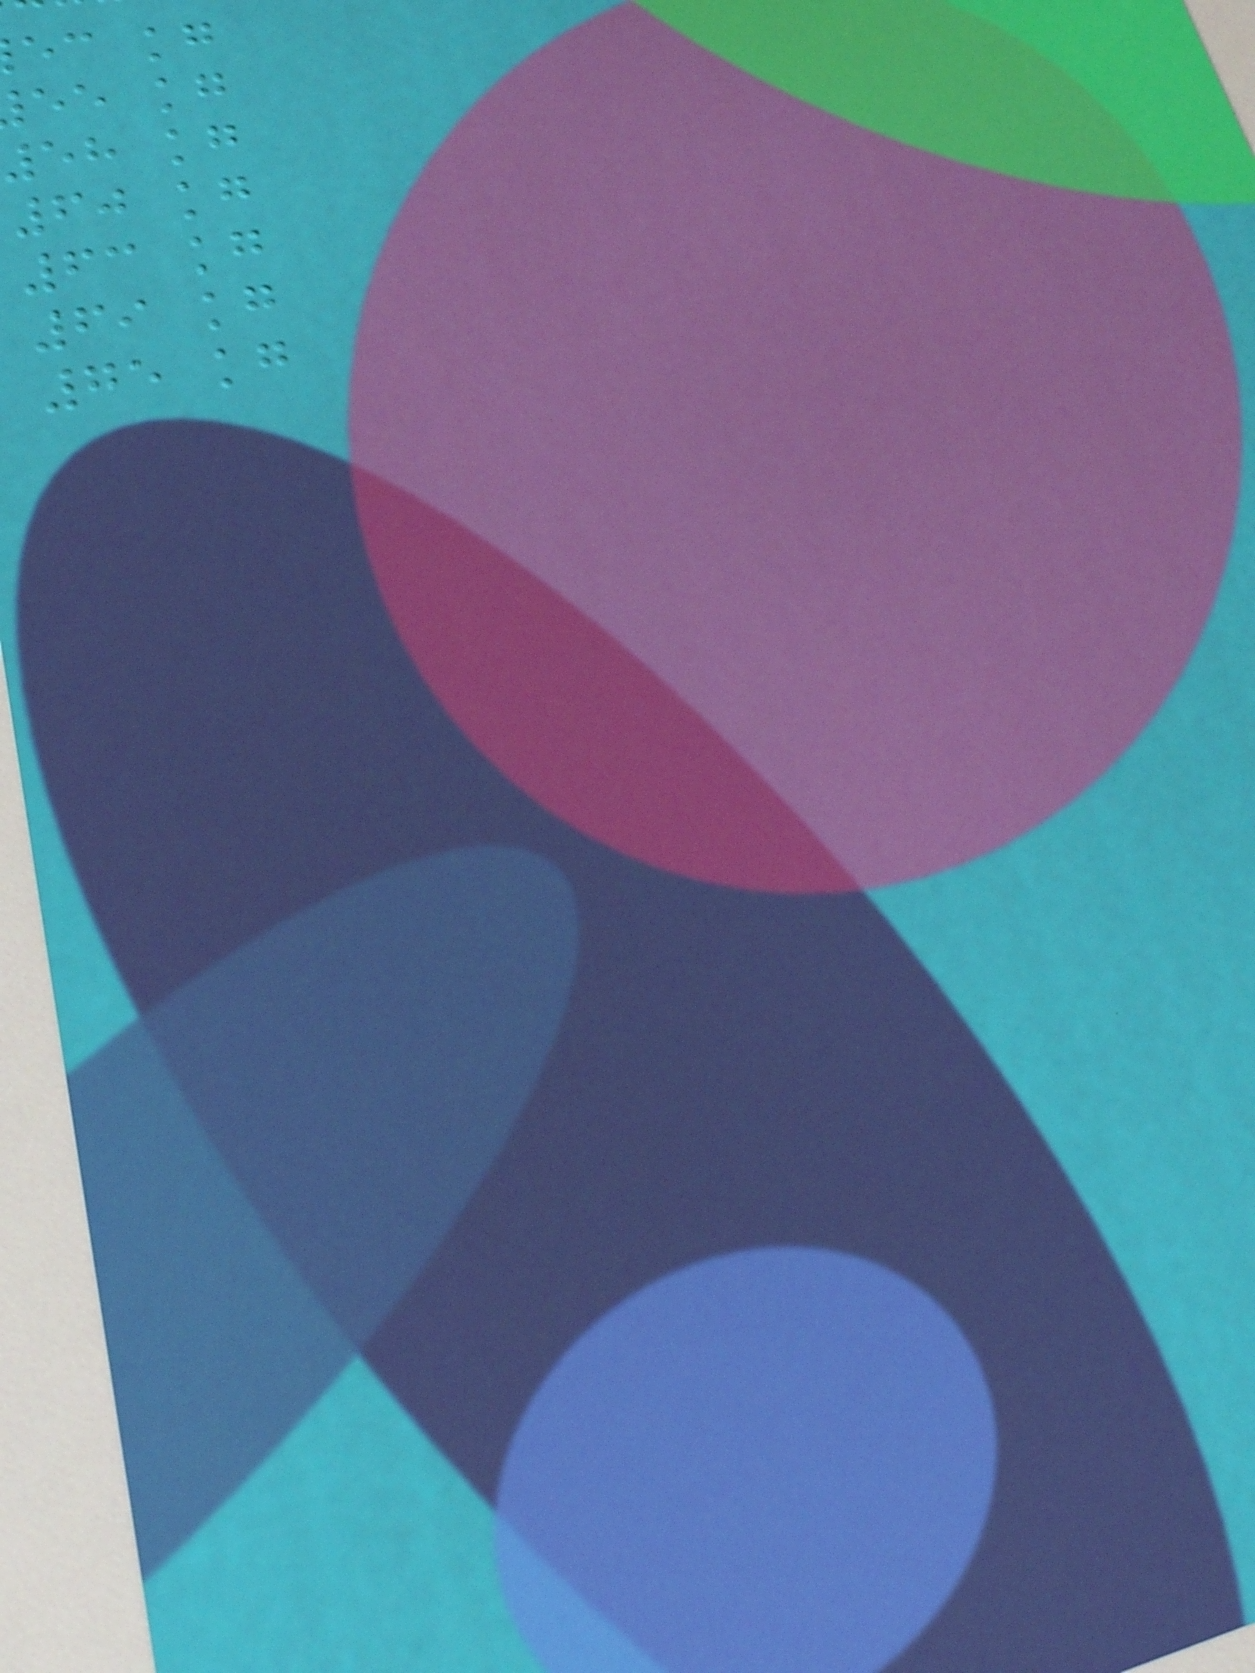ec kg
ee kg
eh kg
60 kg
63 kg
69 kg
75 kg
